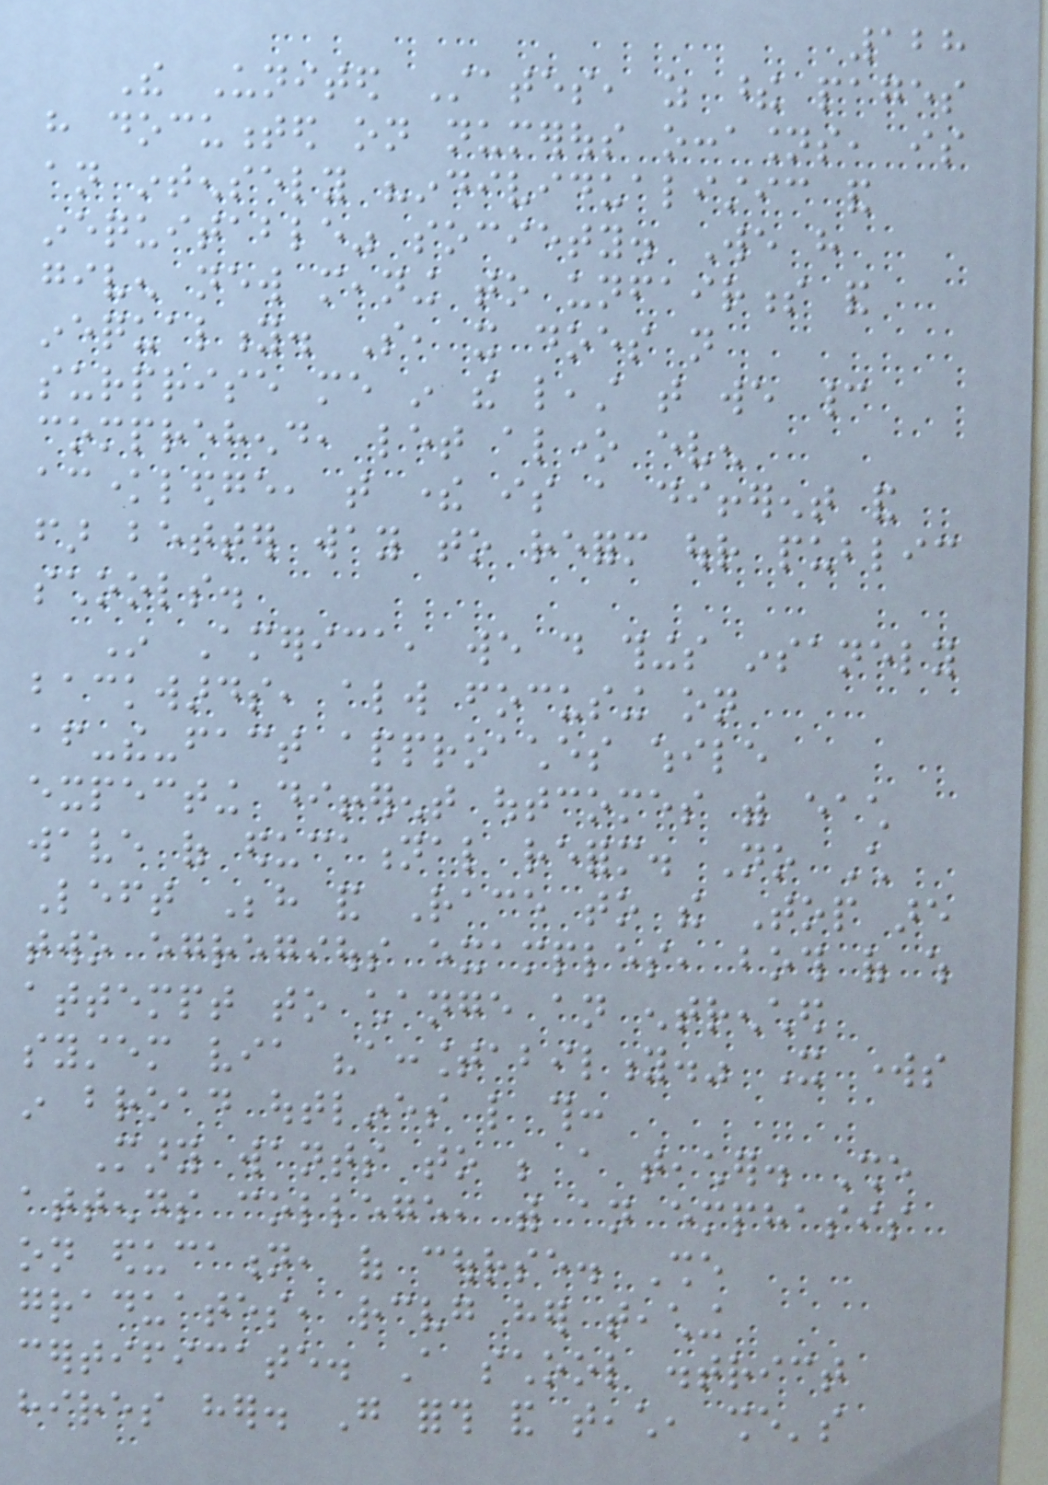128
The United States, as these pages
have documented on numerous occasions, is
an intensely "individualistic and
inequitable" society. We have
given new meaning to unfairness and
inequality. So, it does not
surprise me in the least that we cannot
comprehend, let alone even
acknowledge, that there is a different and
far better way to reform our public
schools.
In America, we do things insanely
backwards, always focusing on
after-the-fact approaches while
expecting different outcomes with each
wave of educational reform. No Child
Left Behind and Race to the Top are
two egregious examples, both of which
attempt to change an entrenched
system via "accountability." It works
in broad outlines like this:
Mary wants to be a teacher. She
attends college, with an emphasis
on education, of course. She
graduates, receiving her teaching
certificate. A school district
hires her. Go forth and teach, she's
